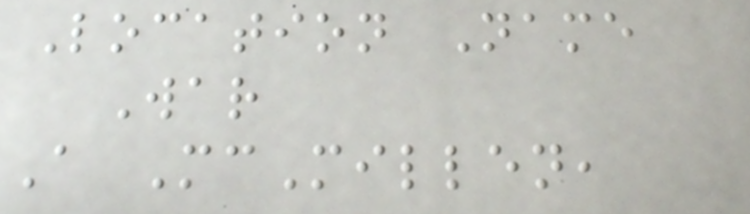Location Name
War
A McMillen,
